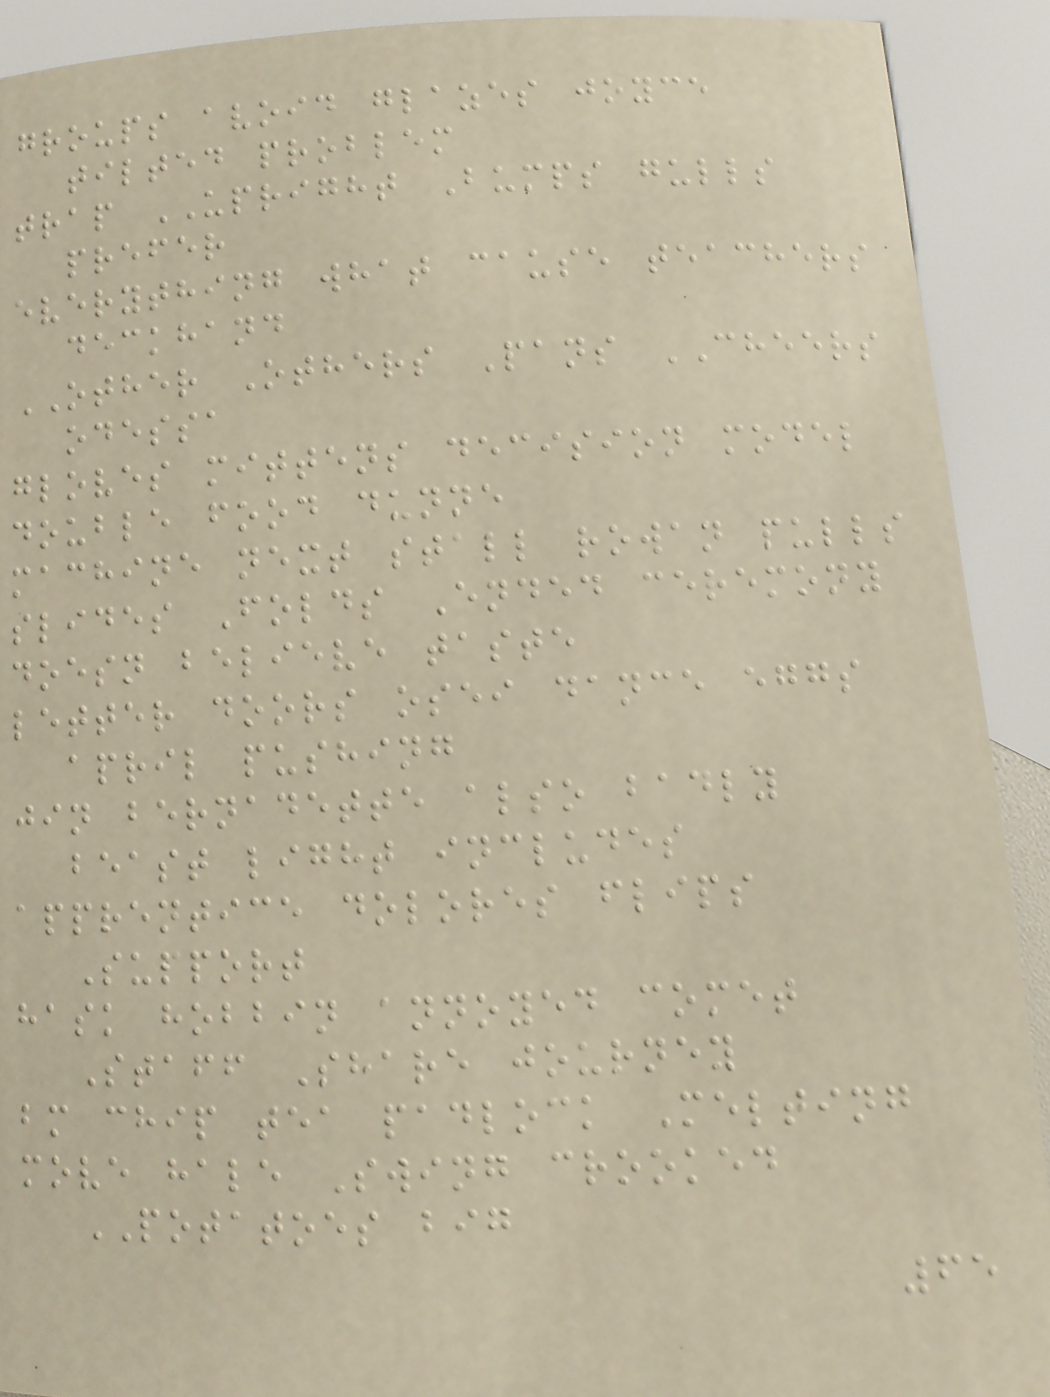groups avoid glazes joyce
tilted problem
trap UPRIGHT Bumps gulls
prefer
everything what cause teachers
deckhand
OTHER Others Pans CHEERS
odessa
gloves mittens decision model
double food dunne
machine next stall rowan pulls
slides Folds Ended ceremony
doesn believe taste
letter doors osei dance eggs
april pushing
jin bernadette also badly
beast light includes
apprentice dolores flips
Support
hask hobbin annoyed comet
Staff Share journey
bm chip tea padlock Melting
move hale Swing crooked
POTATOES big
65
